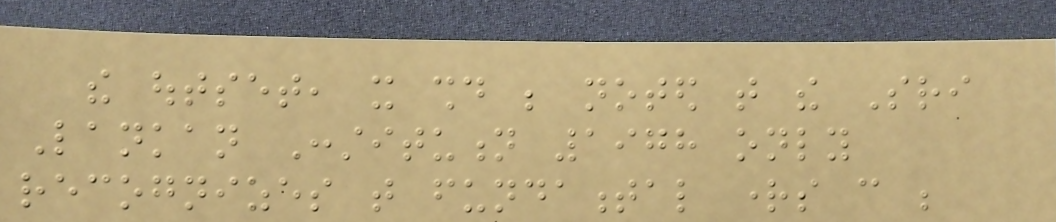the outset, it should be noted that the Sri
Lankan Constitution 1978 only
recognizes that fundamental rights can be
